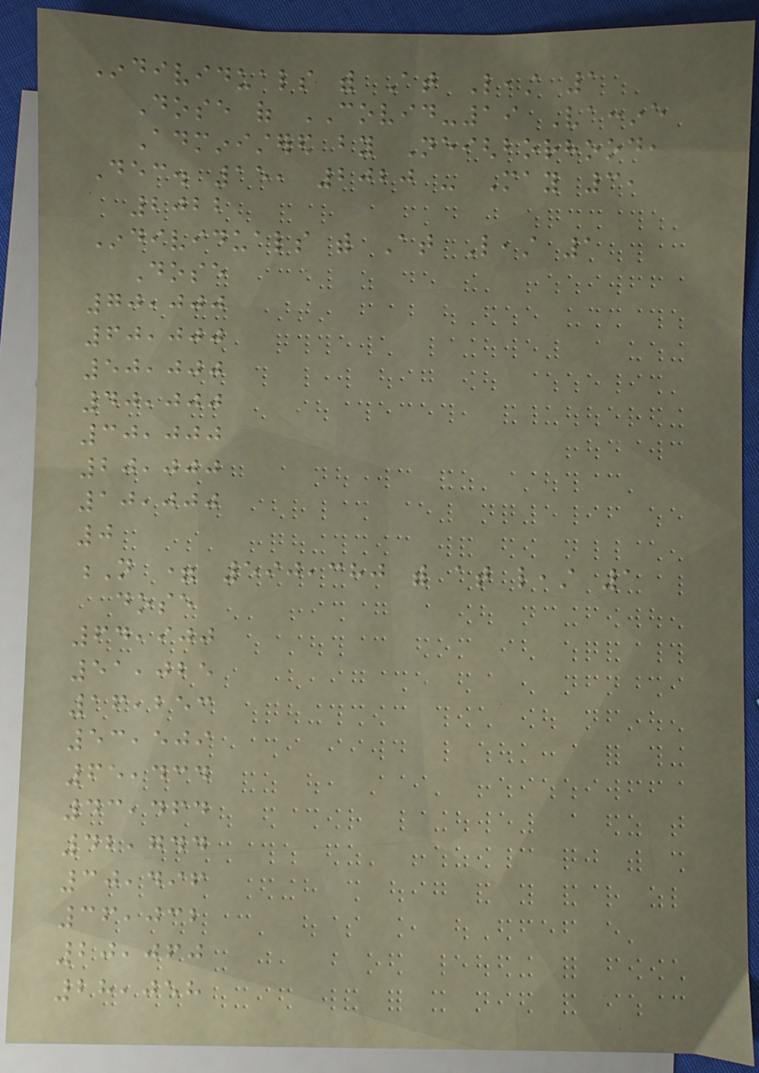Individuals with At Least 1
Dose of COVID-19 Vaccine
Administered by Neighborhood,
Dec. 15, 2020 - May 3,
2022
Individuals with At Least 1
Dose
70,000
60,000
50,000
40,000
30,000
20,000
10,000
0
N = 590,380 with at least 1
dose
64,900
51,025
16,253
53,509
65,434
43,464
42,744
30,496
36,032
20,060
28,058
